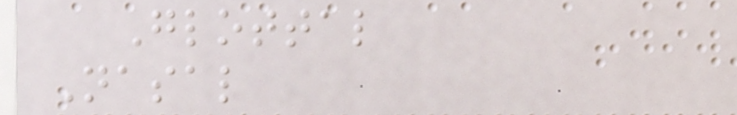Glottal
Nasal
